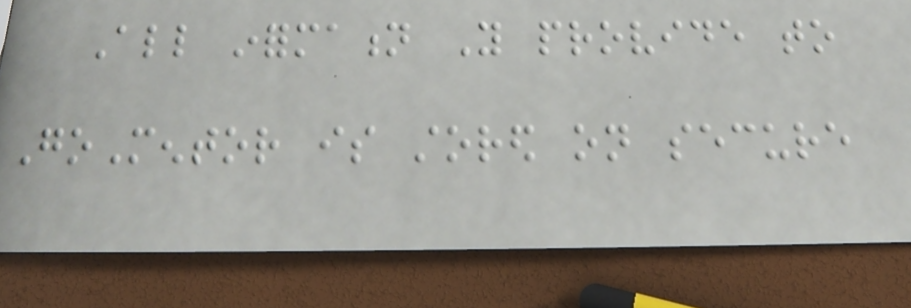All information You provide to
GoMentor is stored on secure
